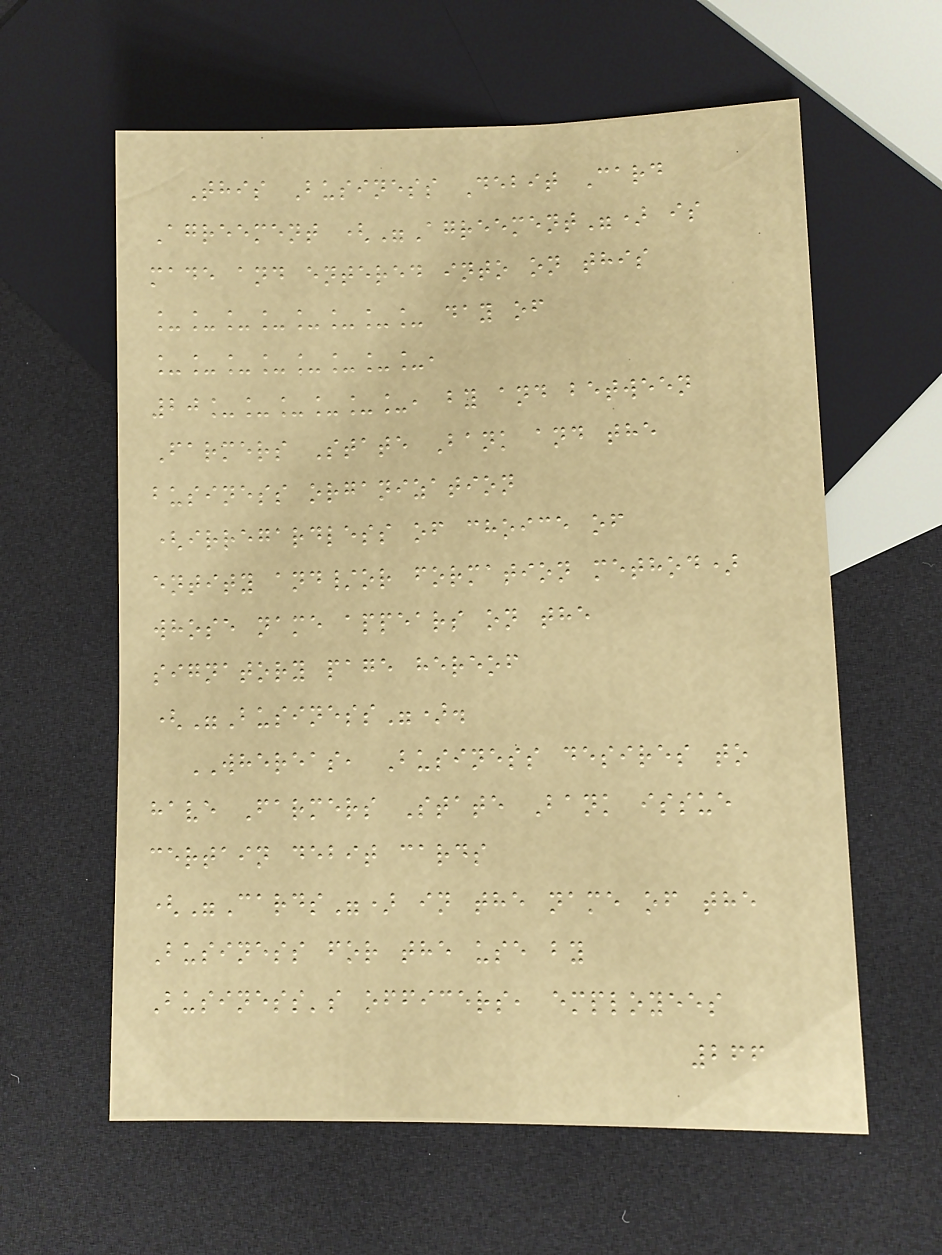This Business Debit Card
Agreement ("Agreement") is
made and entered into on this
________ day of
________,
20______, by and between
Farmers State Bank and the
business organization
(irregardless of choice of
entity and/or formation method)
whose name appears on the
signatory page hereof
("Business").
WHEREAS, Business desires to
have Farmers State Bank issue
certain debit cards
("Cards") in the name of the
Business for the use by
Business's officers, employees
266
